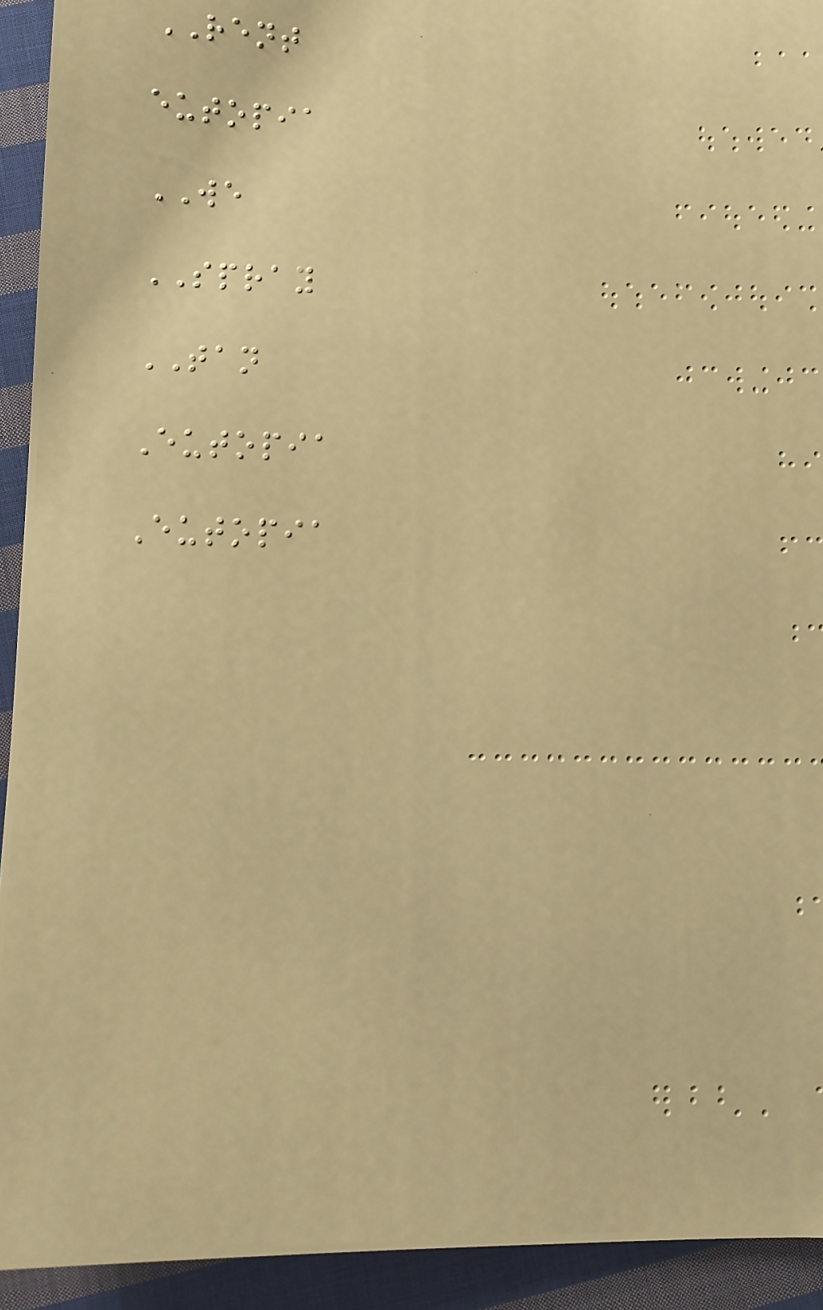RENT
eutopia
WE
SPRAY
TAN
Eutopia
Eutopia
